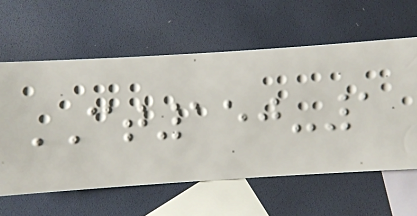CT150-1
